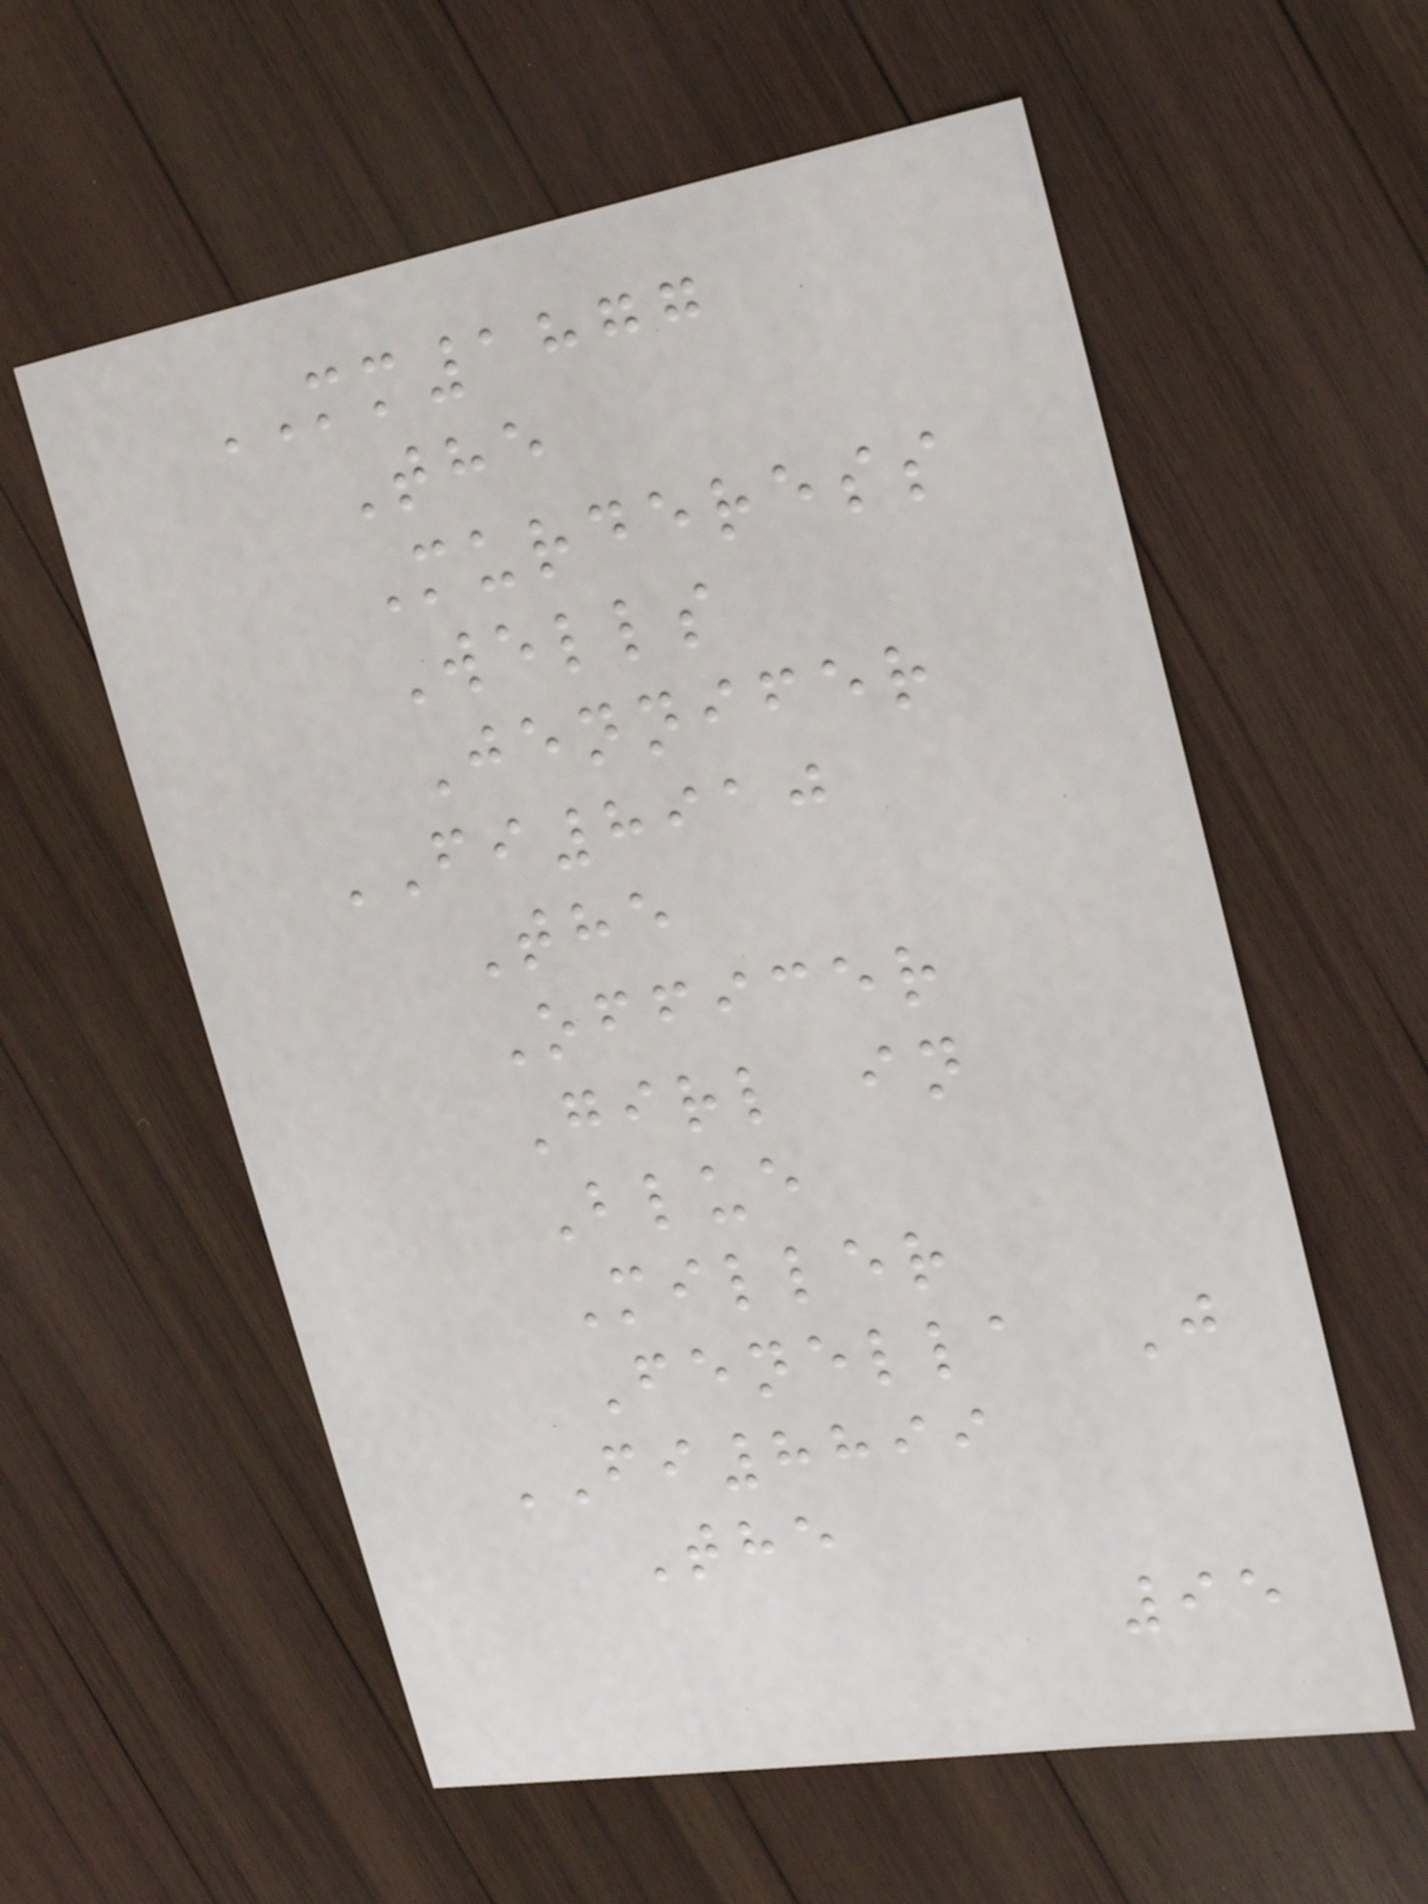MM1877
The
Murderess
Wells
Jennifer
FI8910
The
Officer
Girl in
Blue
Miller
Fenella J
FI8899
The
95
